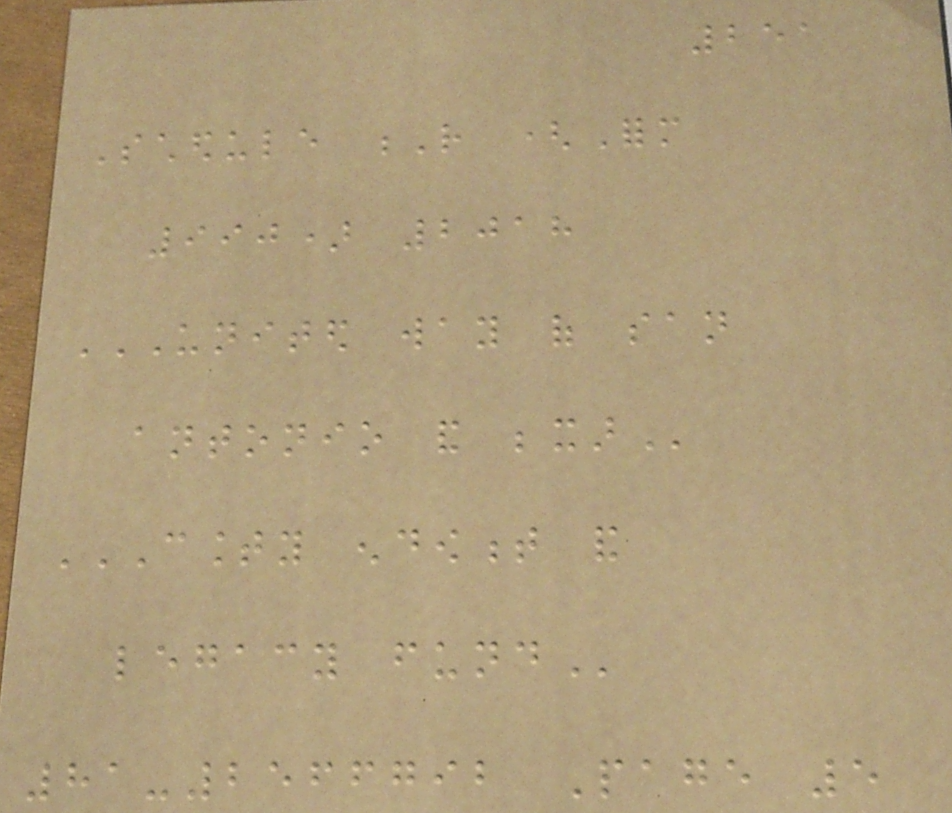251
Schedule R (Form
990) 2018
UNITED WAY OF SAN
ANTONIO AND BEXAR
COUNTY ENDOWMENT AND
LEGACY FUND
81-2566792 Page 5
